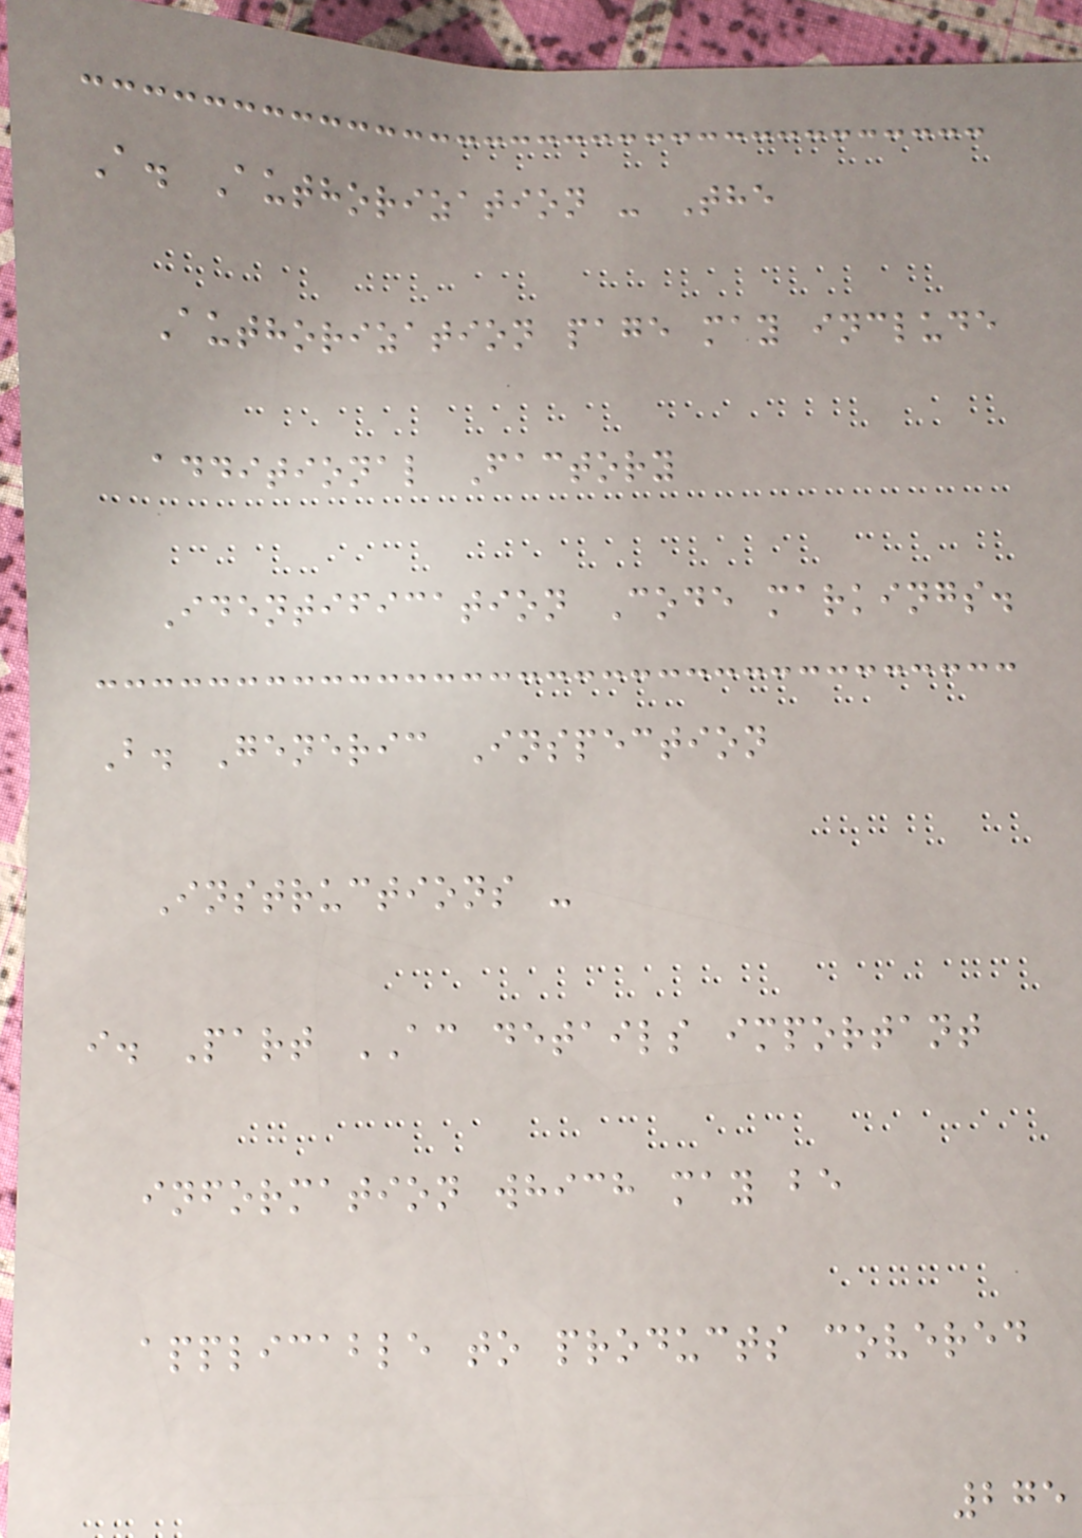A. Authorization - The
Authorization page may include
additional Factory
Identification Code markings.
B. Generic Inspection
Instructions -
i. Part AC details important
information which may be
applicable to products covered
275
